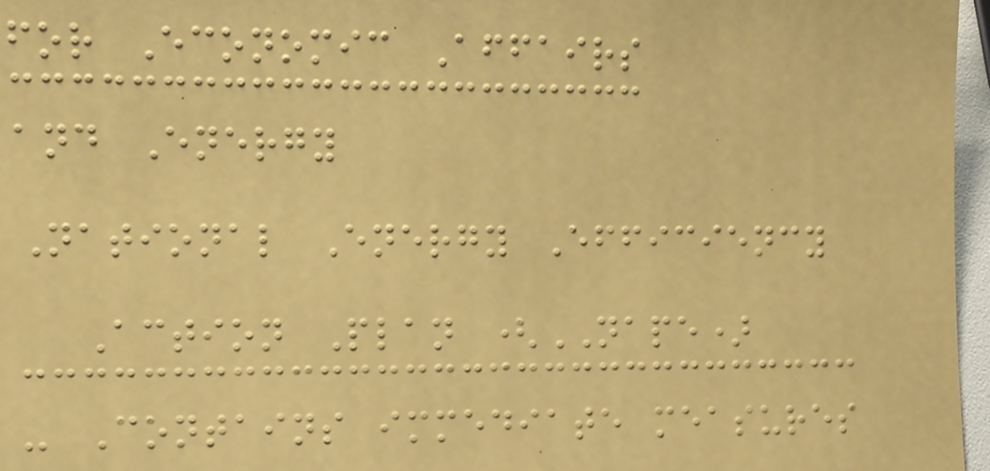for Economic Affairs
and Energy
National Energy Efficiency
Action Plan (NAPE)
- Contains immediate measures
